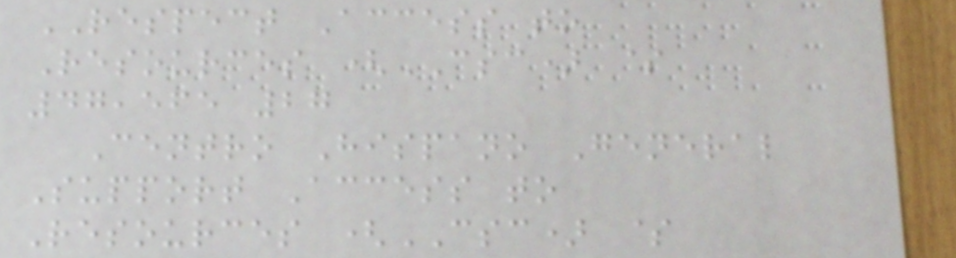RESPECT Access to
Resources (CSC) $
47,565 27
Centro Hispano General
Support Access to
Resources (CSC) $
